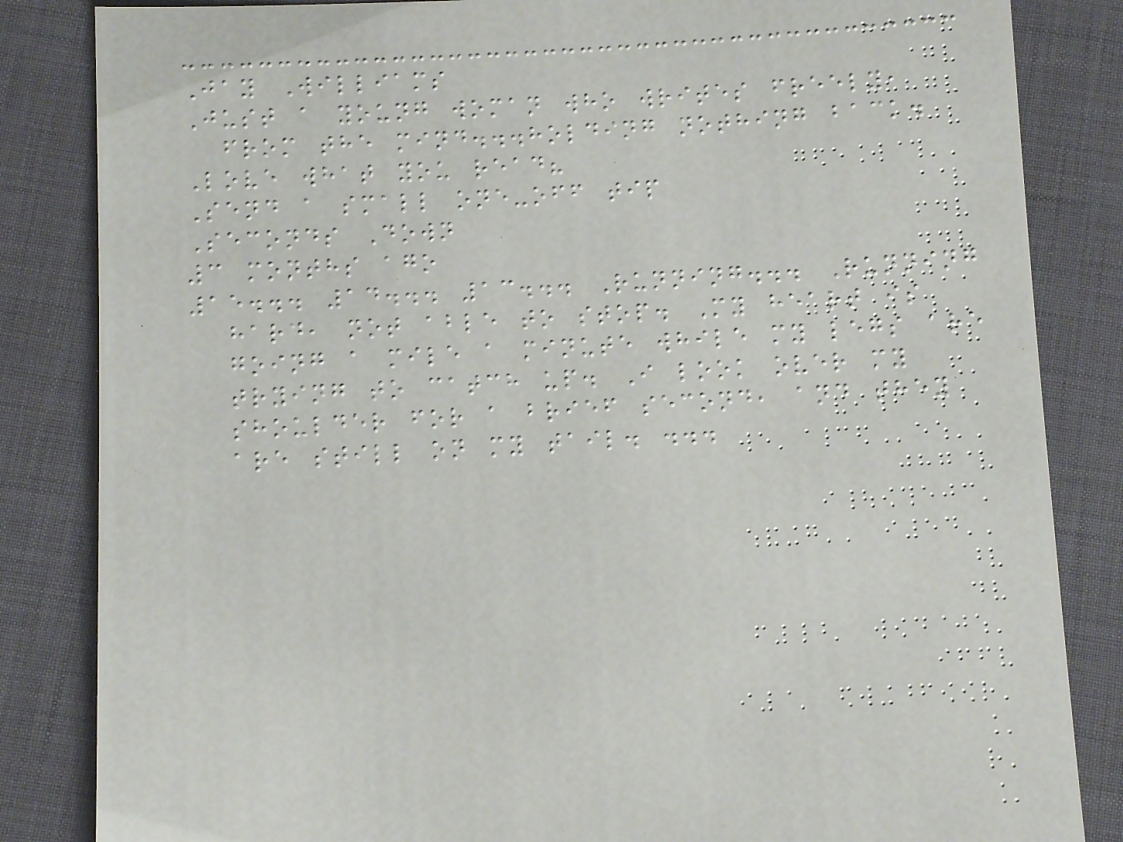Jay Williams
Just a young woman who writes freely,
from the mind...holding nothing back.
Love what you read?
Send a small one-off tip
Seconds Down
3 months ago
15... 14... 13... Running... Running
hard, not able to stop. My heart is
going a mile a minute while my legs are
trying to catch up. I look over my
shoulder for a brief second, and they
are still on my tail. ...
